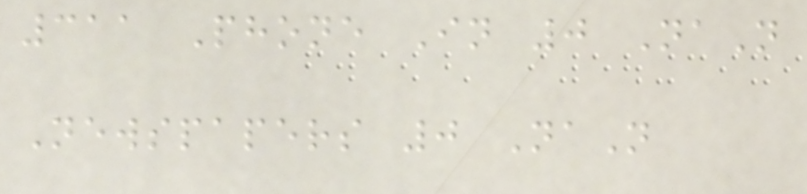311 Phone In 0 NaN
Newspapers 0 NaN
